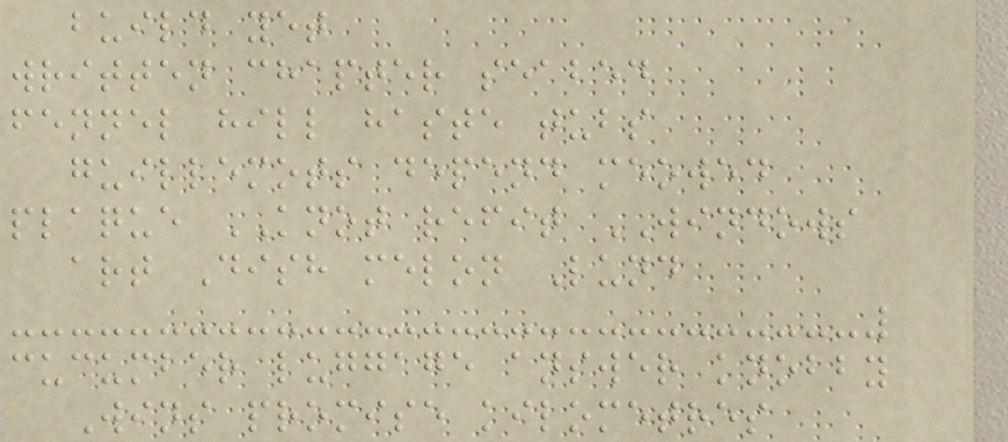build yet
written chapter seabed
fennel hill haste tubs
guillemots depend meowed
plaque KNOT refit WINDOWS
art Dish melon Lund
cucumber luggage answer knobby
Wins promise kilometres
